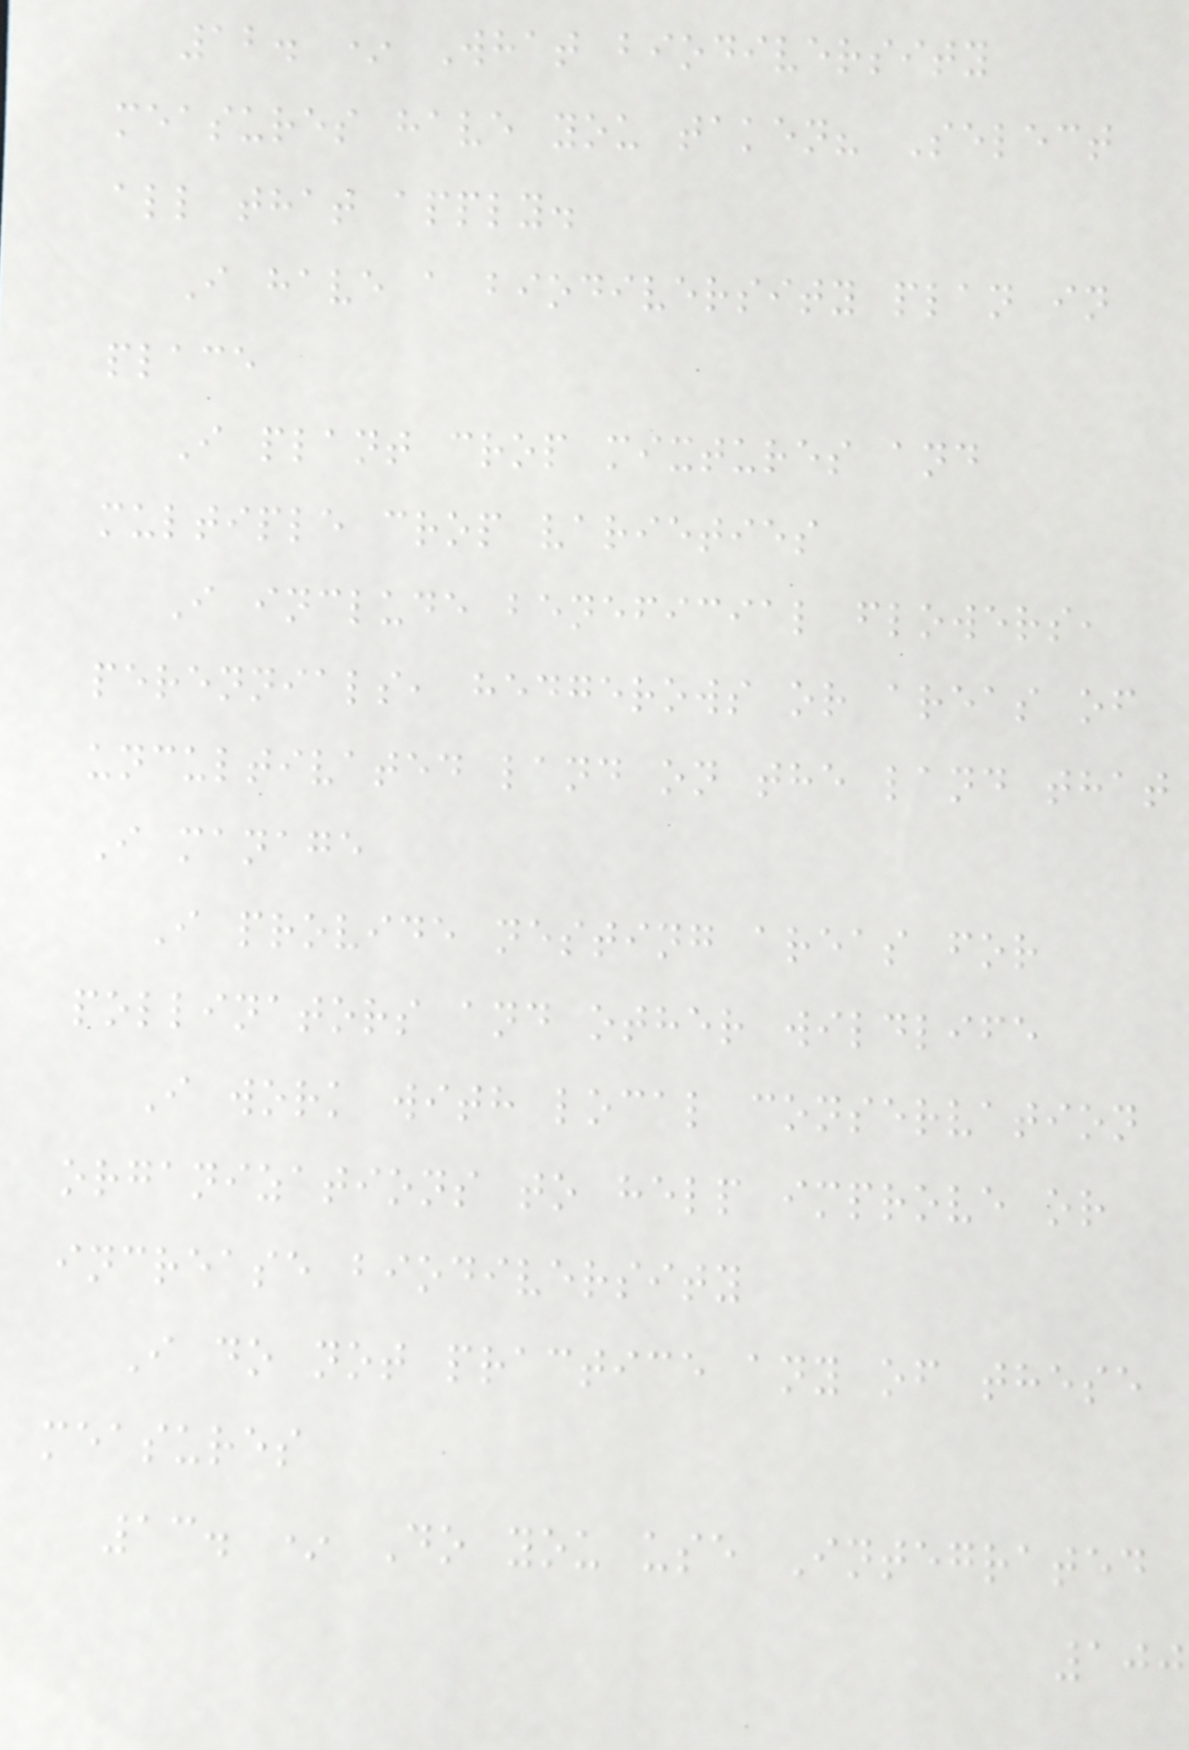12. * What biodiversity
measures have you taken? Select
all that apply.
I have a biodiversity plan in
place
I plant crop mixtures and
multiple crop varieties
I include beneficial flowers,
perennials, hedgerows or areas of
uncultivated land on the land that
I manage
I provide nesting areas for
pollinators and other wildlife
I work with local conservation
organizations to help improve or
increase biodiversity
I do not practice any of these
measures
13. * Do you use Integrated
100
